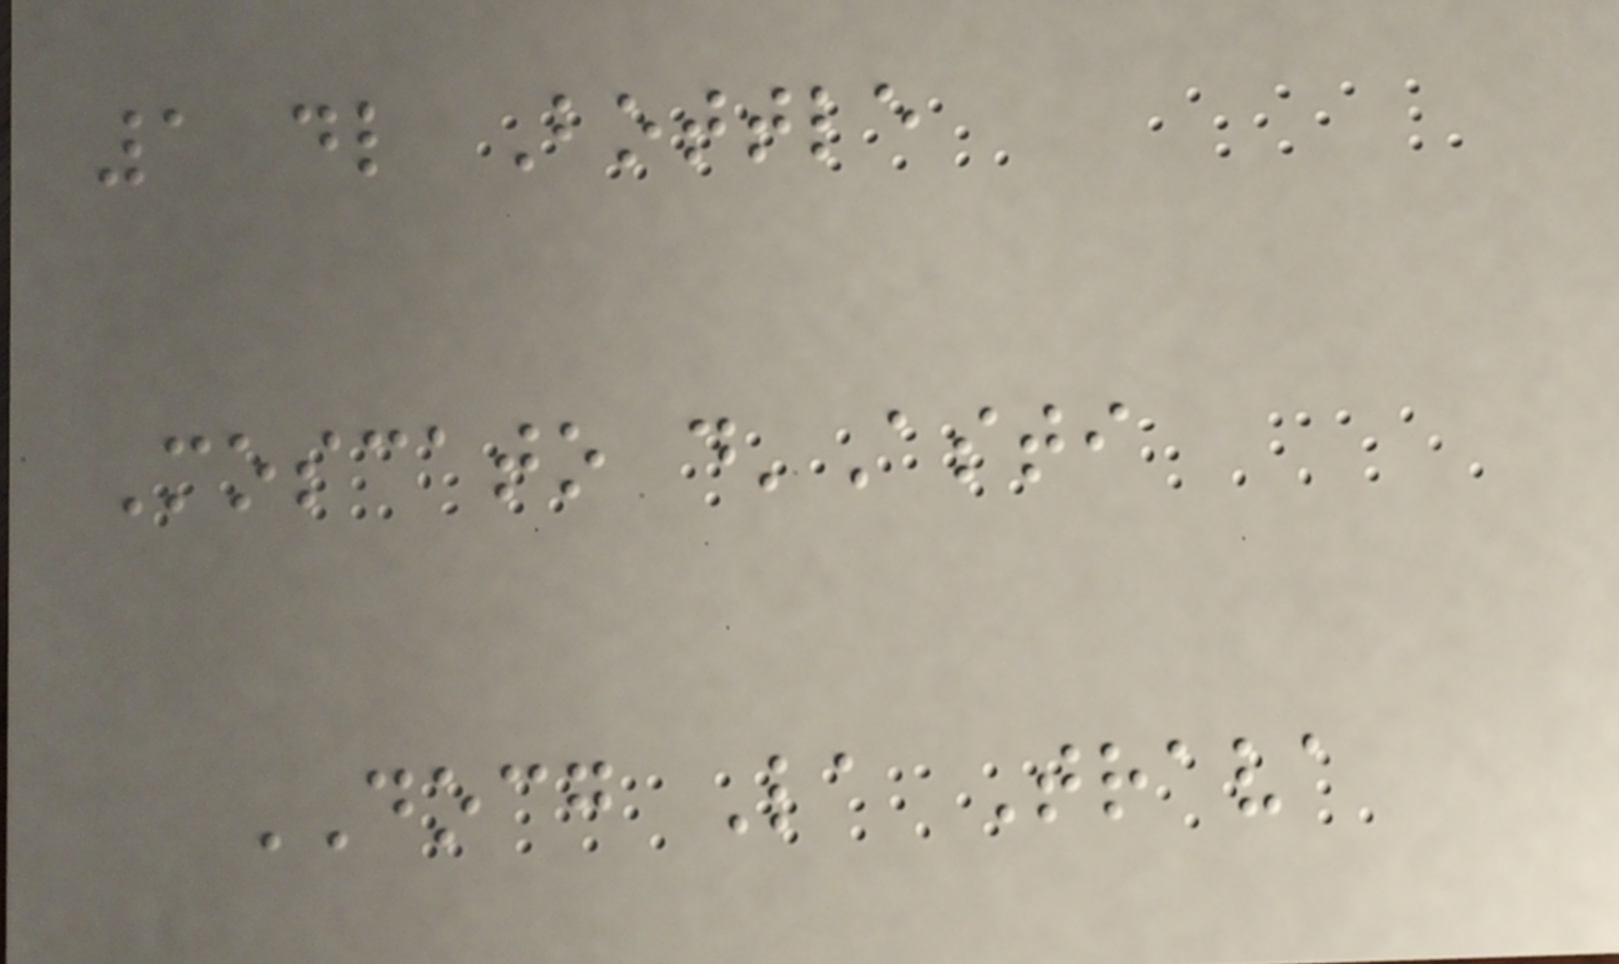1 dl Bottle
Moscato d'Asti
DOCG La Trava
